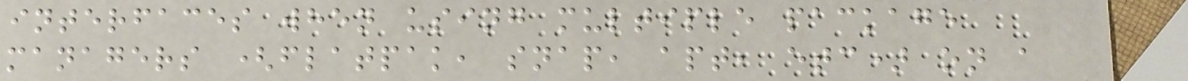interfaces when using multiple package
managers (flatpak, snap, apt, etc) on a
